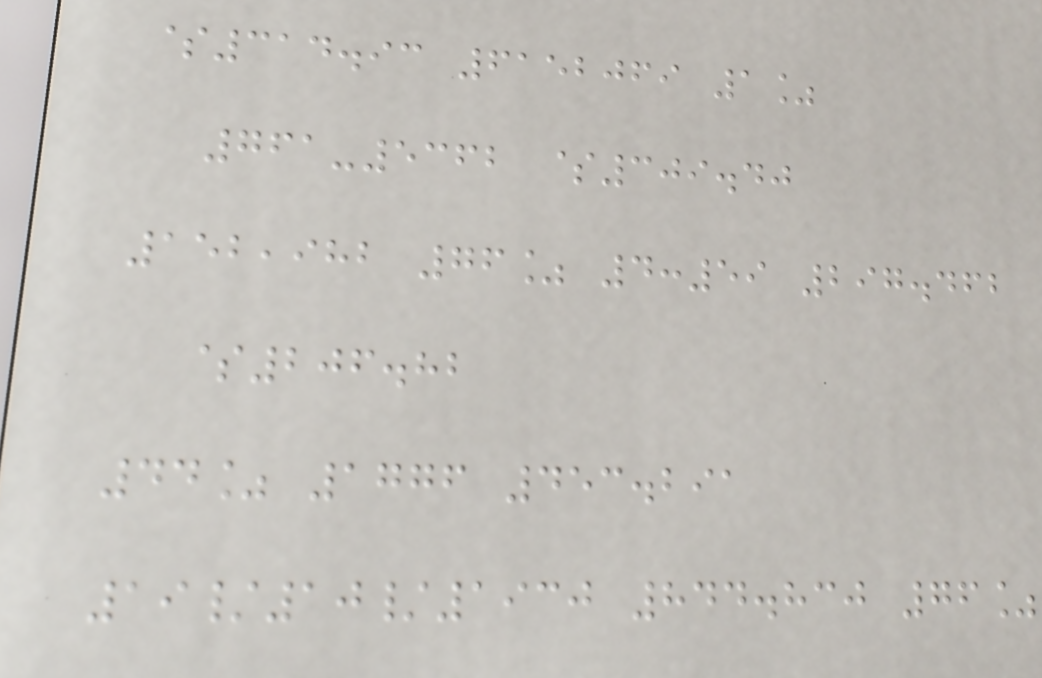$314.93 6152069 1%
761-5362 $309.40
152,982 76% 4:59 297.462
$206.82
44% 1776 453.291
19/10/1930 844.830 76%
